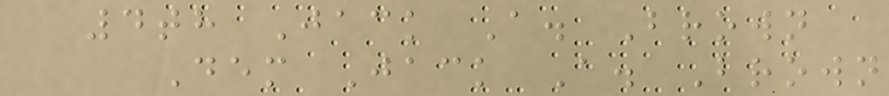4th Jack A. Brown
Dem Jack A. Brown
